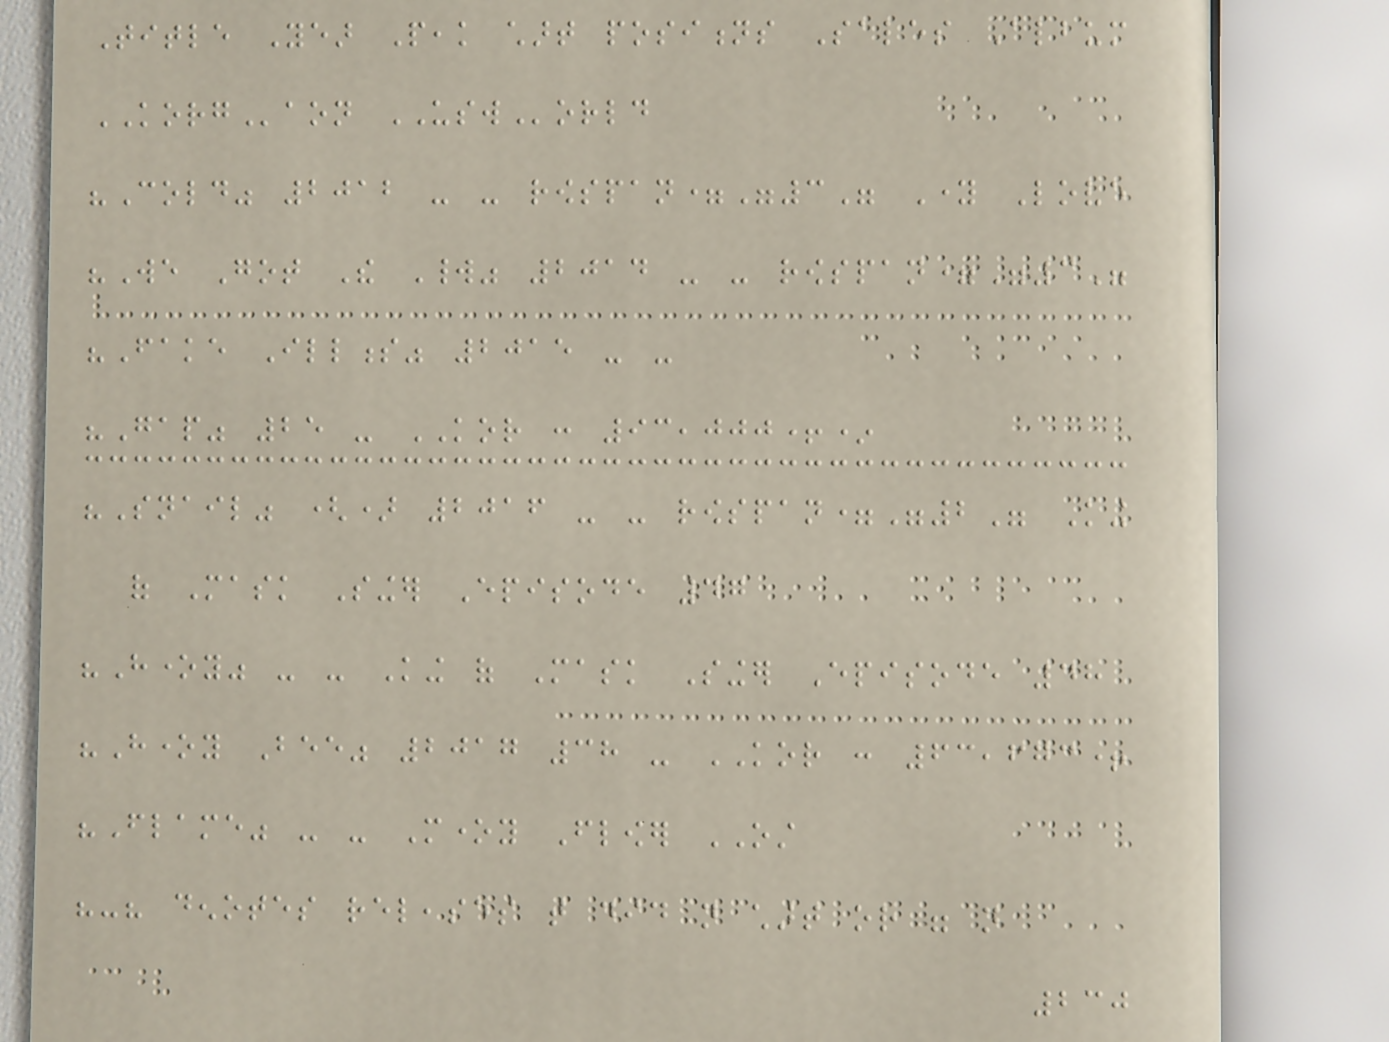Title Year Peak chart positions Sales Album
KORGaon USWorld
"Cold" 2012 - - rowspan="3" Young Love
"We Got The World" 2014 - - rowspan="3"
"Fake Illness" 2015 - -
"Gap" 25 - KOR : 93,000+*
"Snail" () 2016 - - rowspan="2" King
of Mask Singer Episode 47
"Honey" - - King of Mask Singer Episode 48
"Honey Bee" 2017 38 - KOR : 63,673+
"Flame" - - Money Flower OST
"-" denotes releases that did not chart or were not
230
